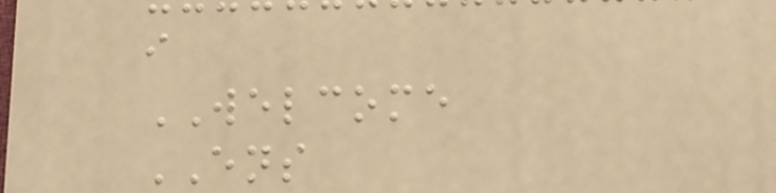i
WELCOME
ENS
